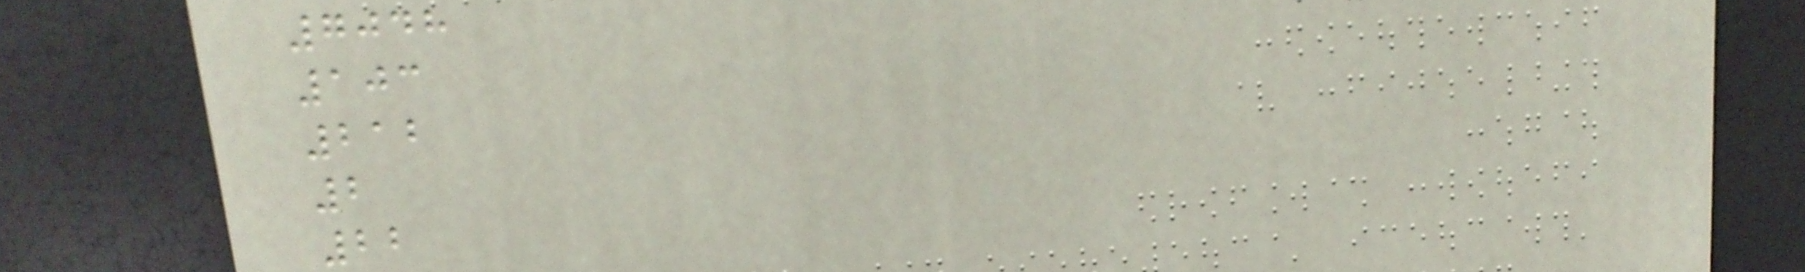7048
103
212
2
22
